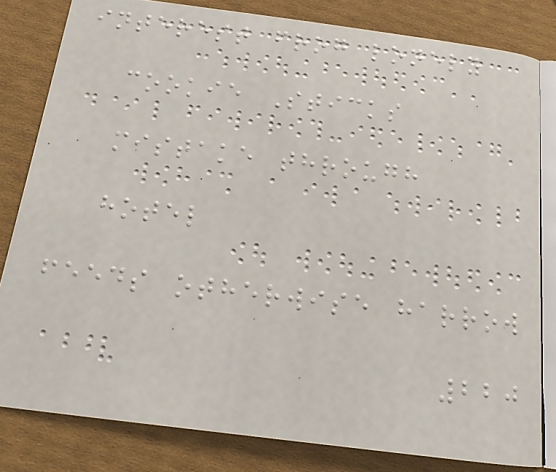interest frog lonely
cookie Sticks
mistake through
hotel
feeds otherwise harrow
220
